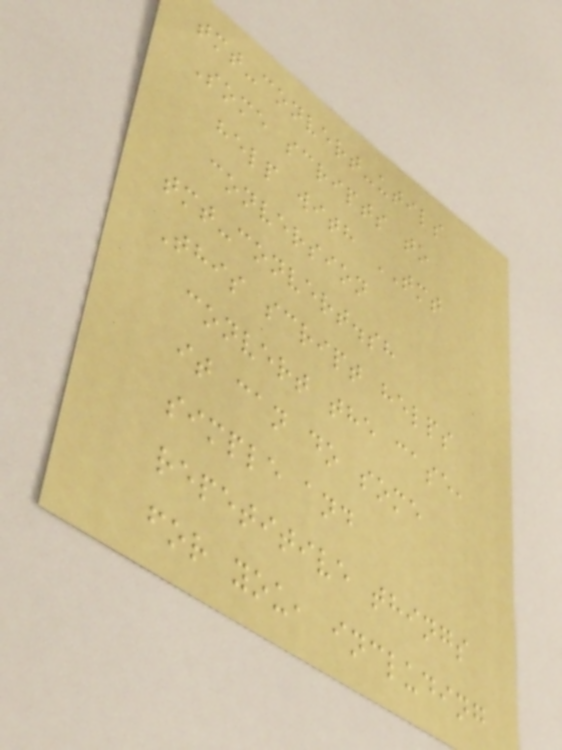tmt-convert-utils
Some scripts to
help with TMT
conversion
tmt-convert.sh
This script helps
convert the case,
it can do some
simple and
repetitive things
for you, including
